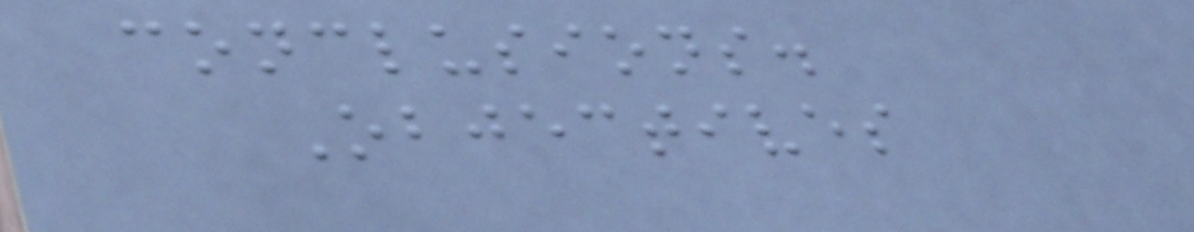conclusions.
Objectives
